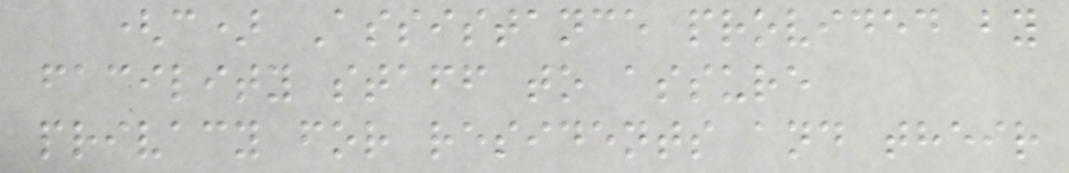(c) Assistance provided by
facility staff to assure
privacy for residents and their
